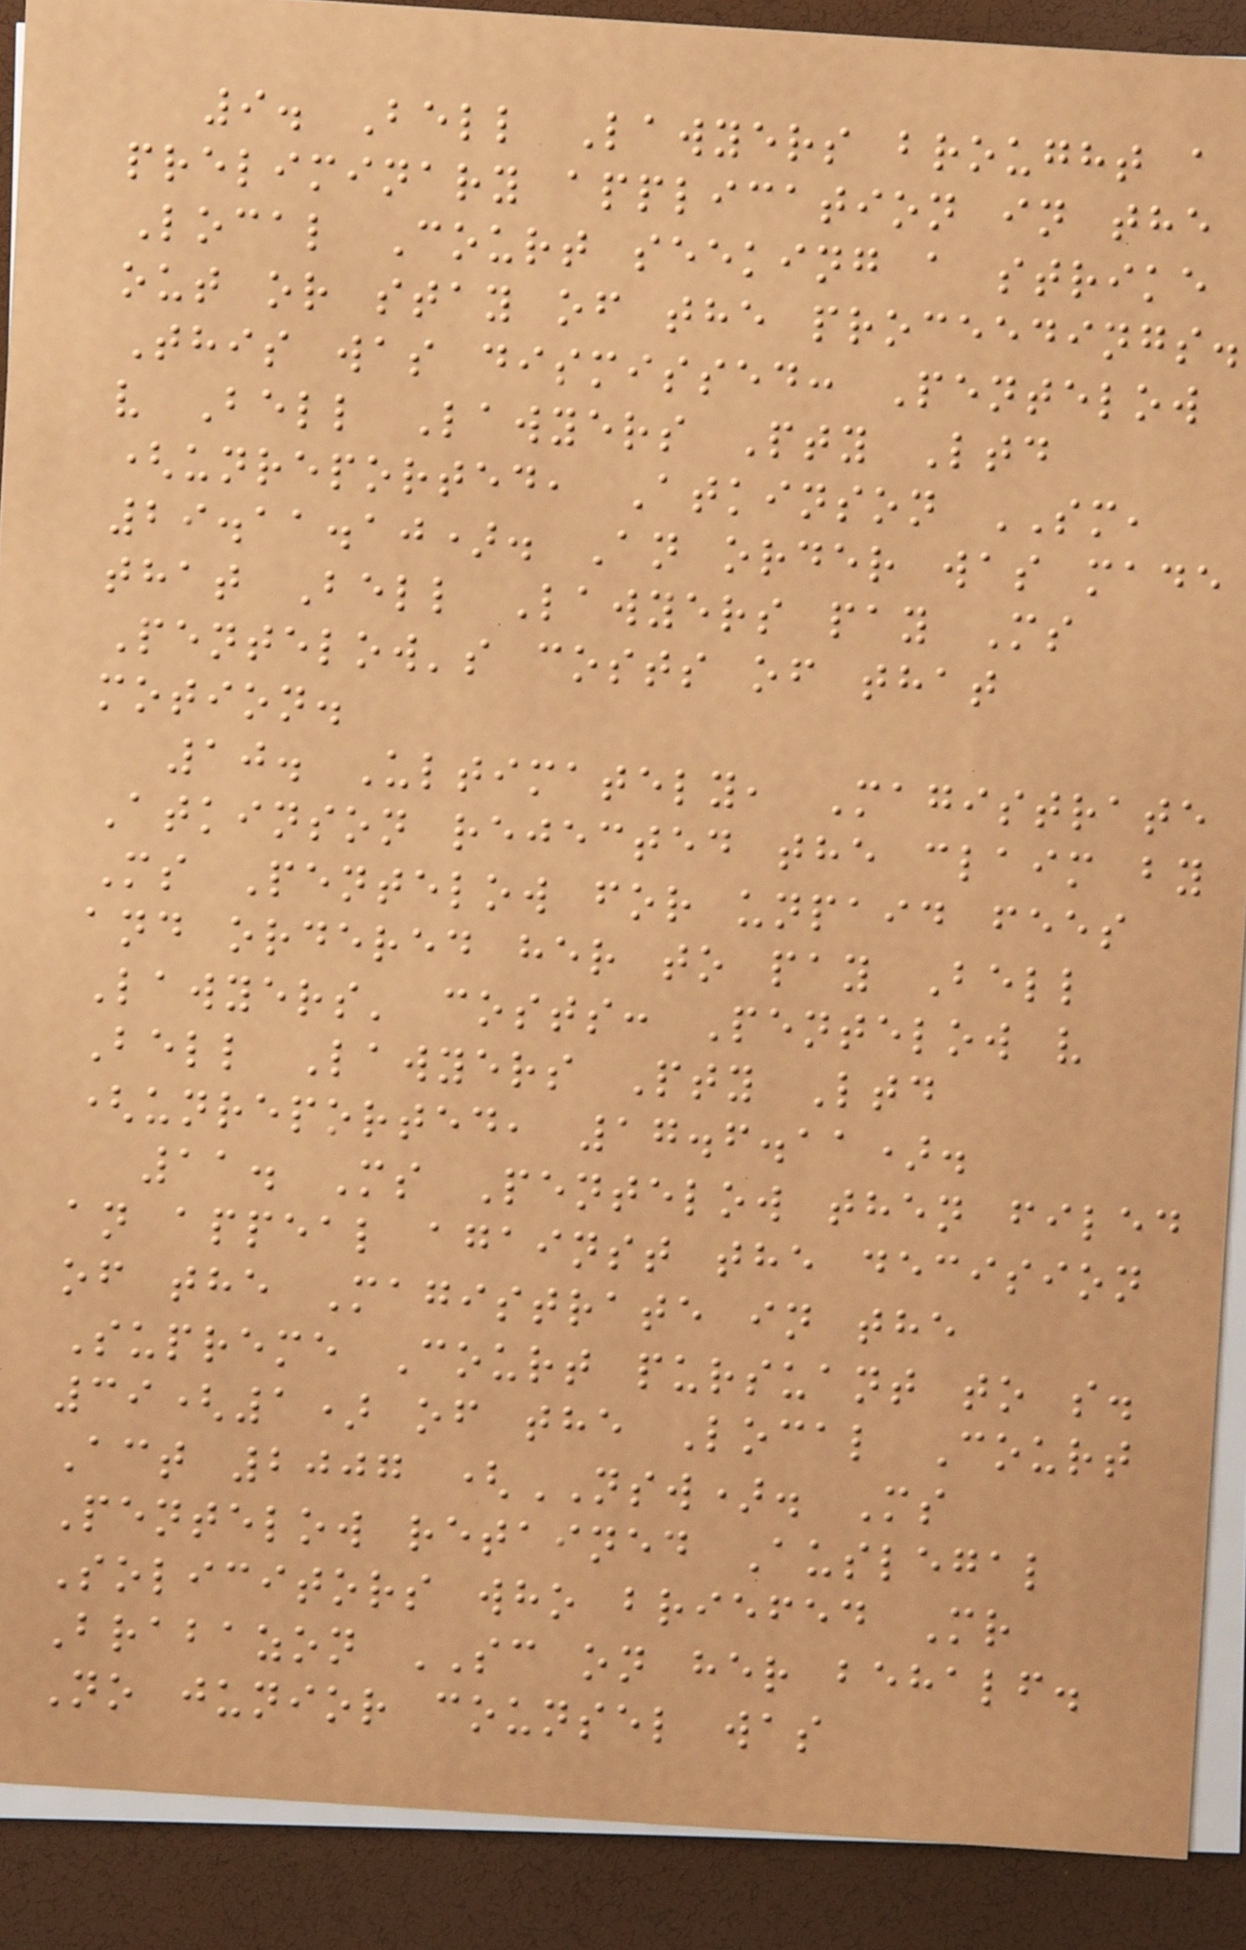9. Bell Lawyers brought a
preliminary application in the
Local Court seeking a strike
out or stay of the proceedings.
This was dismissed: Pentelow
v Bell Lawyers Pty Ltd
(unreported, Atkinson SM,
29.11.10). An order was made
that Bell Lawyers pay Ms
Pentelow's costs of that
motion.
10. Ultimately, Magistrate
Atkinson rejected the claim by
Ms Pentelow for unpaid fees
and ordered her to pay Bell
Lawyers' costs: Pentelow v
Bell Lawyers Pty Ltd
(unreported, 17.6.11).
11. Ms Pentelow then filed
an appeal against the decision
of the Magistrate in the
Supreme Court pursuant to s.
39(1) of the Local Court
Act 2007 (NSW). Ms
Pentelow retained Auslegal
Solicitors who briefed Mr
Brabazon SC on her behalf.
No junior counsel was
